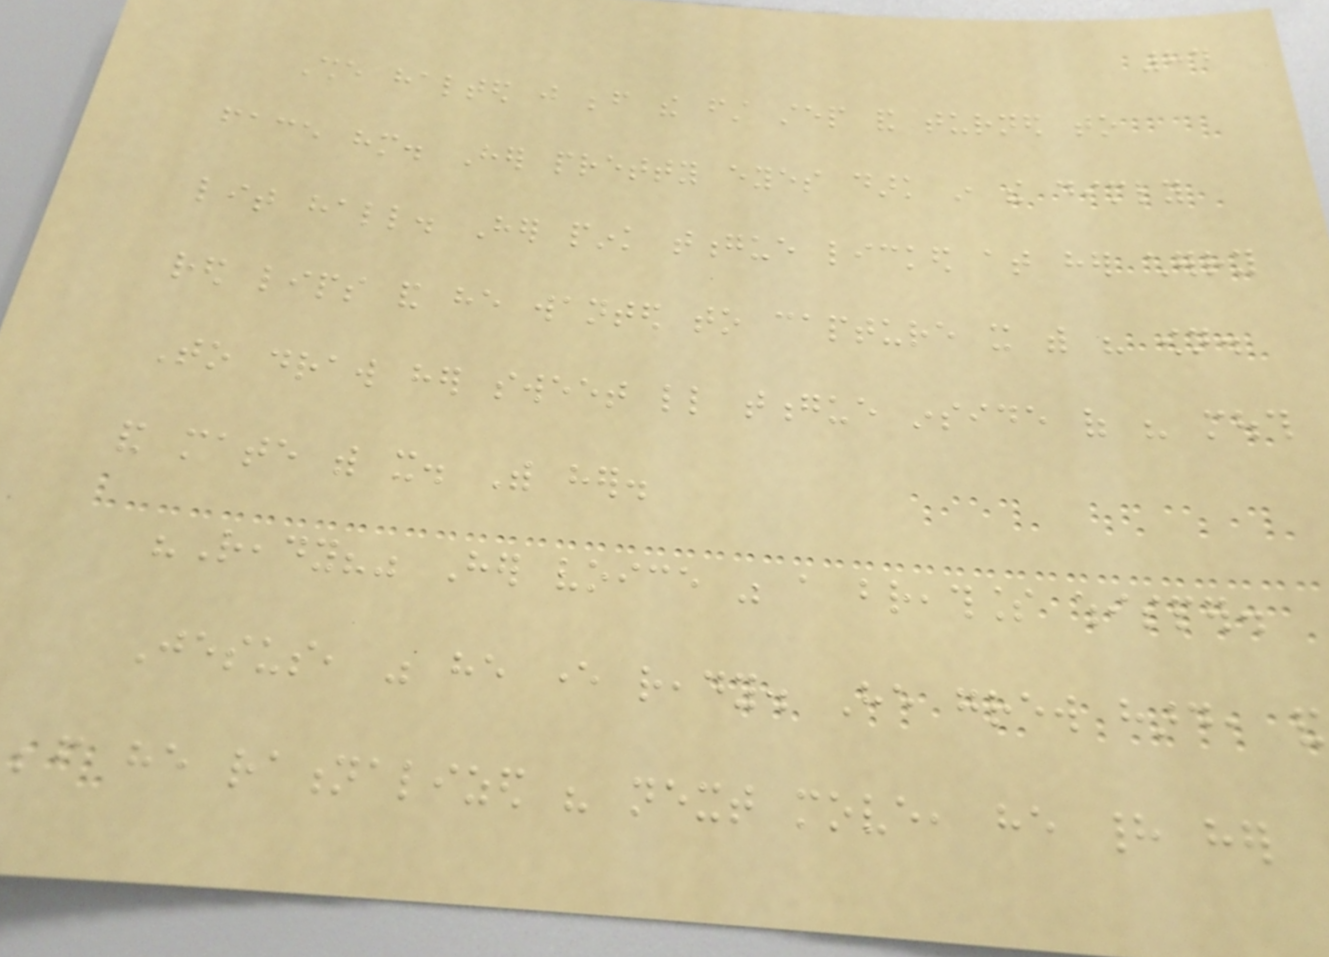84
She halted just before the first step and turned to
face him. Her pretty eyes dark in the dimly
lit hall. Her pink tongue licked at her cherry
red lips and he wanted to capture it with his own.
To draw her sweet little tongue inside of his mouth
and mate with it. With her.
"Ready?" Her voice was a breathless whisper.
Jesus, was he ever ready. He grew hard, and
before he rationalized his next move, he had her
